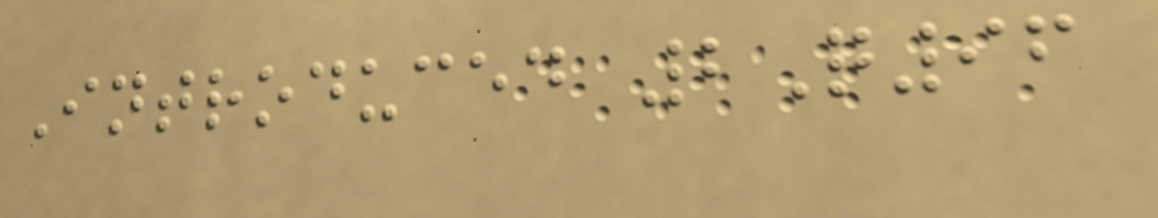Introduced 2Q96
